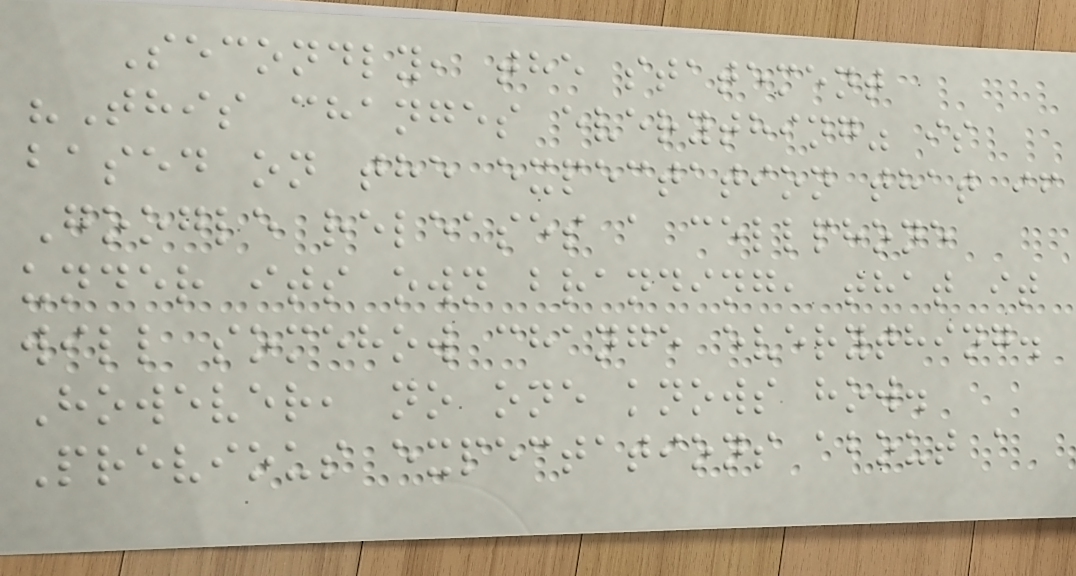Secondly, the statement
"This changes everything" is
based on the expectation that if
Google releases a cellphone
under its own branding, that it
will somehow change everything.
However, no one knows how.
Previous expectations about a
